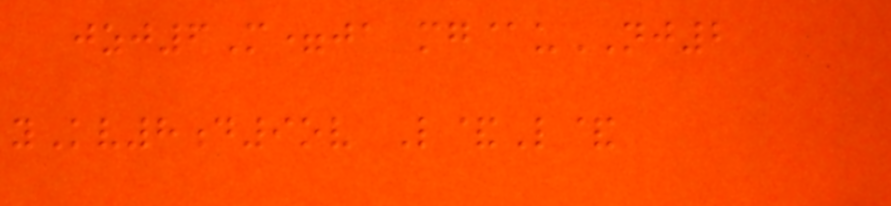jzj6M=ja mg@uNJ2
yKv8d9ov L&L&
